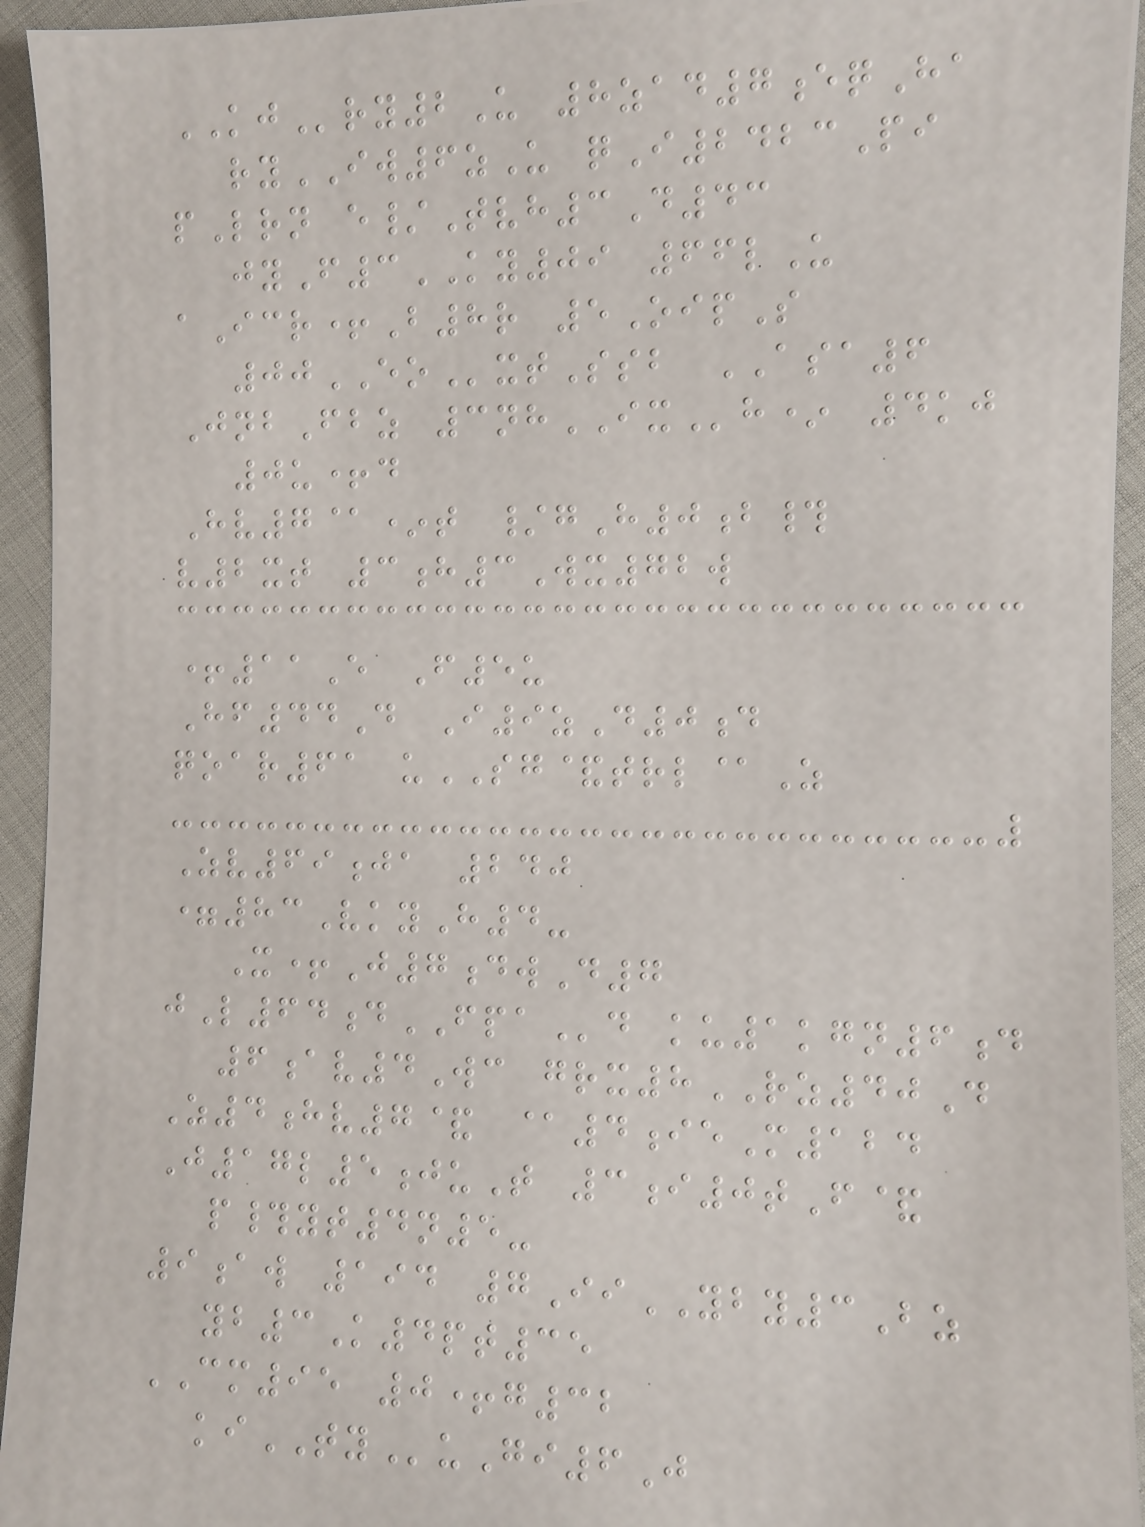KJry2U 8zad7eqHa
ryIW6zU qI2423Pi
pLrn e/Tvh3D43
jyF3KY09 66lU
aIcr+B8r 5OipS
00EOxtSsb ASA6
JnbFbz 3nhIXh* 4kj
0u+d
Hv7@*t /gH0b#
v2xt 3h3Wx72w
+11E F5u
Hf44D I9zD0d
qoar61 uSG&trl@Z
Zv69ja 240
=83VkyH4-
X+J7dwD7
jL64dFPAd ku1kgn6d
6av4Wc grx8RZ40D
Z4hv7& @4ieM124
J17l5juT 3i0tF&
p#yt4n5-
9aw 194 7IiYBY3Bz
yb3K4pt35
CM95 0+g32
kiTYuGi6J
